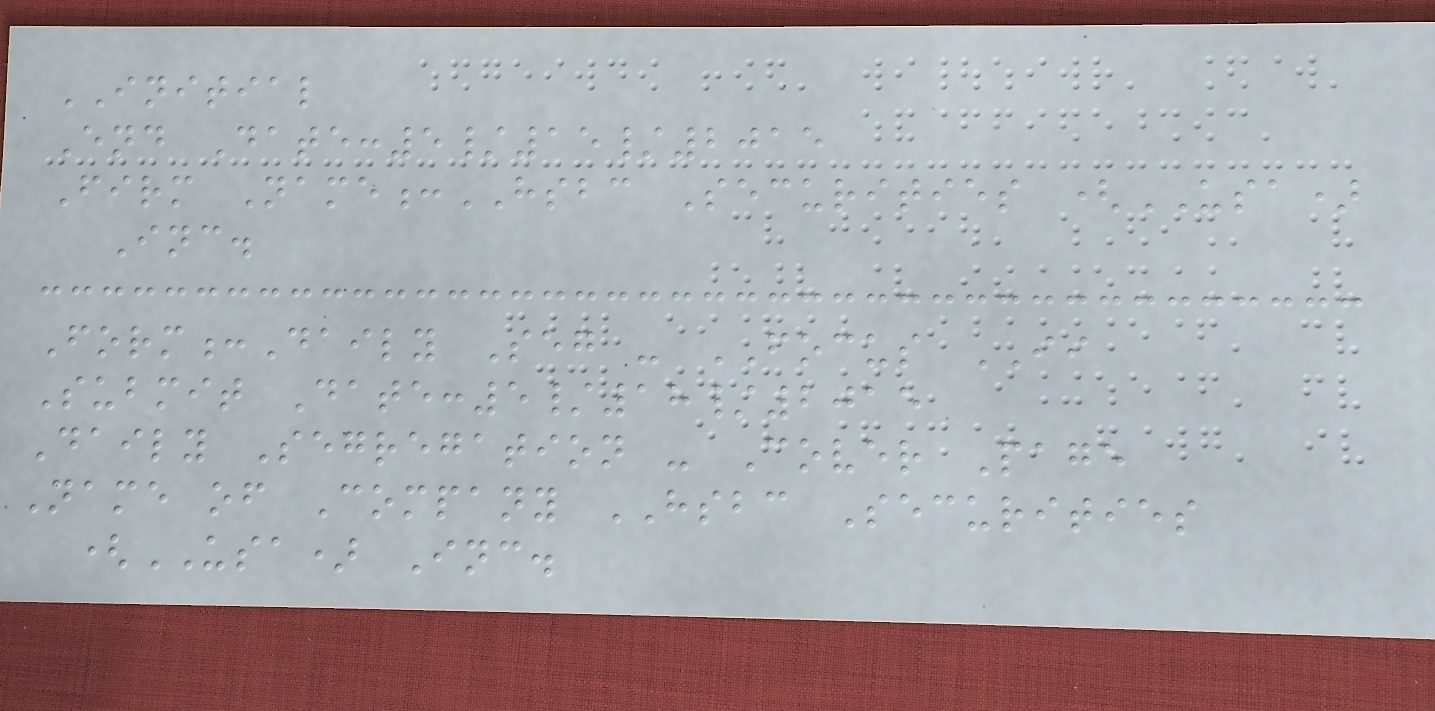INITIAL
End Date:5/15/2015
Firm Name:HSBC Securities (USA)
Inc.
Form:Daily Seg - FOCUS II
Submit Date:5/18/2015
Daily Segregation - Cover Page
Name of Company HSBC Securities
(USA) Inc.
